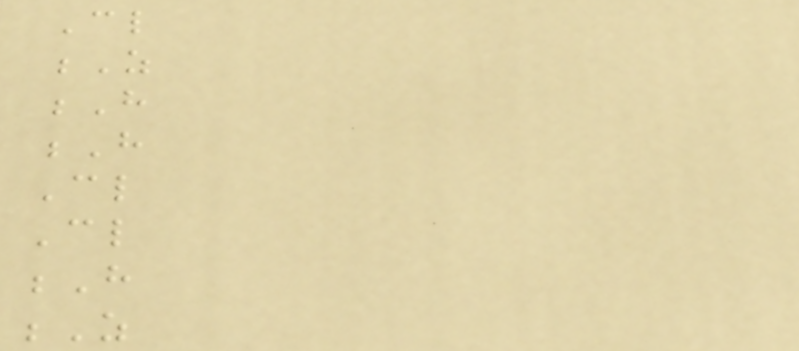Cl
Z
H
H
Cl
Cl
H
Z
